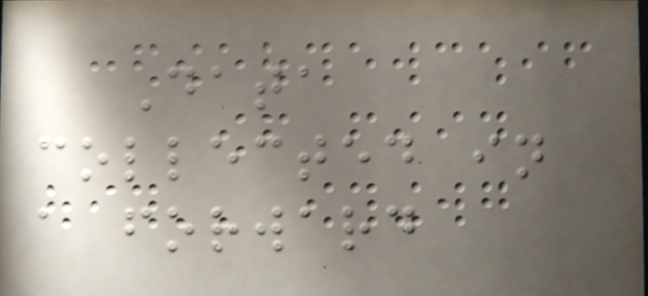Data
collected in
a forward
